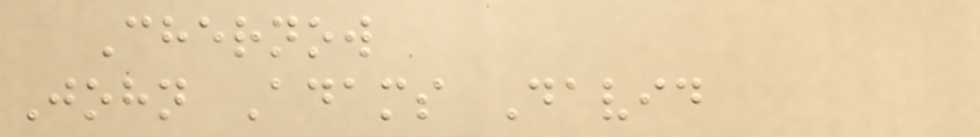Chernow
John Adams David
